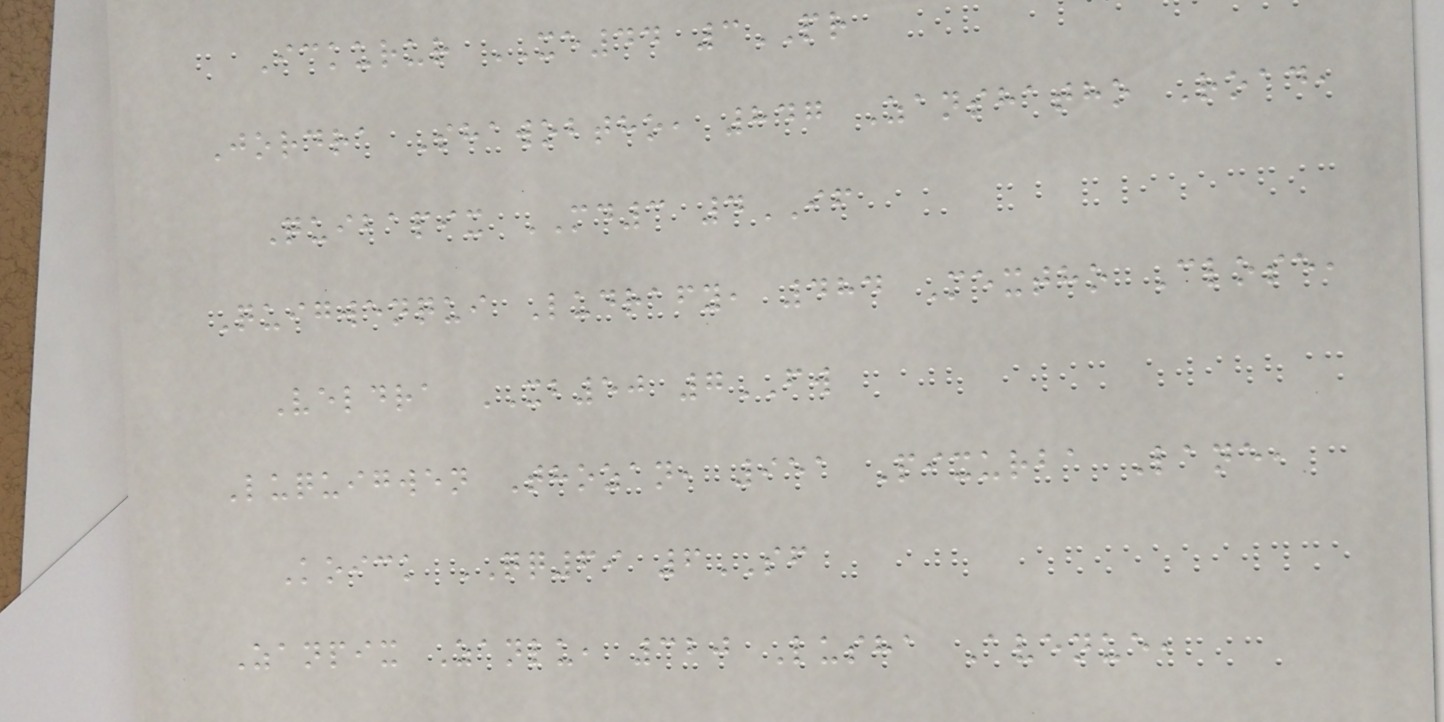Ickurur XE44 3PR
Jordra Shawobtho, 847 Zanshatho Road,
Quibapix MD3 4IF
Quigwenqui Ludrafy, 484 Mextho Close,
Veldra XB50 7FW
Luquigwen Thozan, 951 Pixurba Lane,
Koick QQ69 6SF
Zanpix Zanlu, 320 Lusha Avenue,
